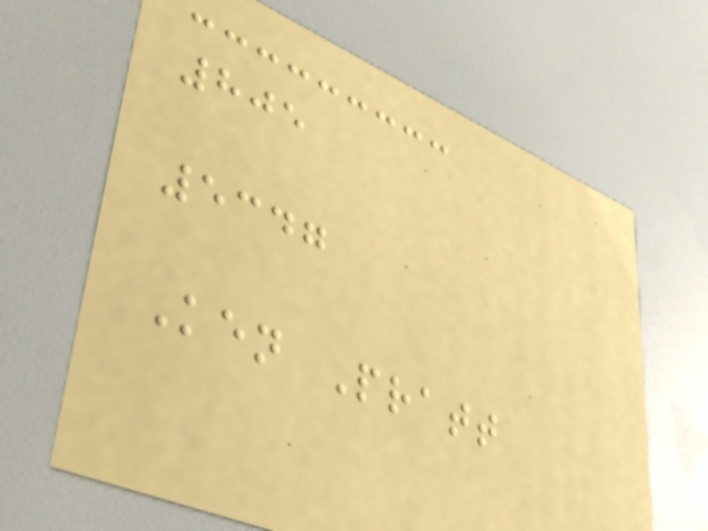805
5347
Ken Pratt
